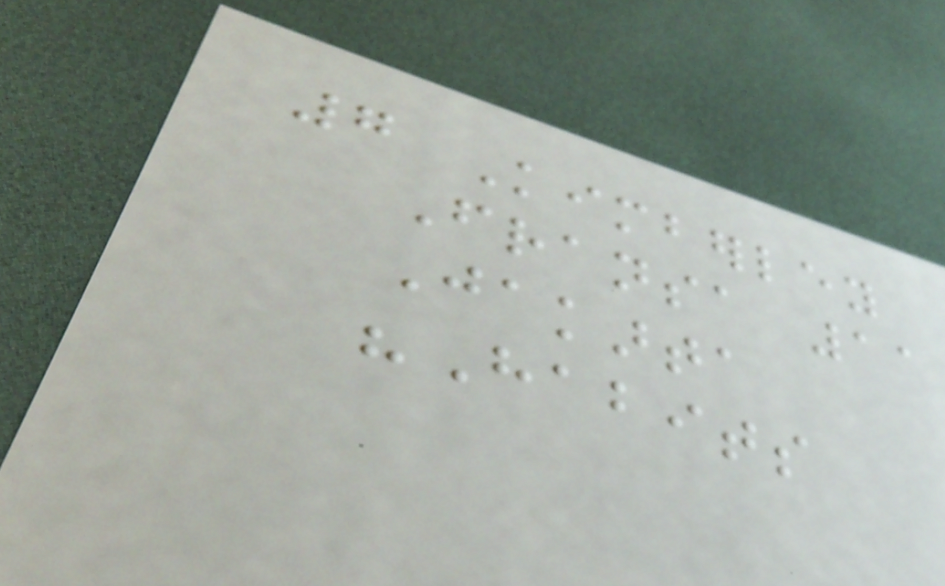7 Kimberley
Fransa 11
Jakarta
"Habits
